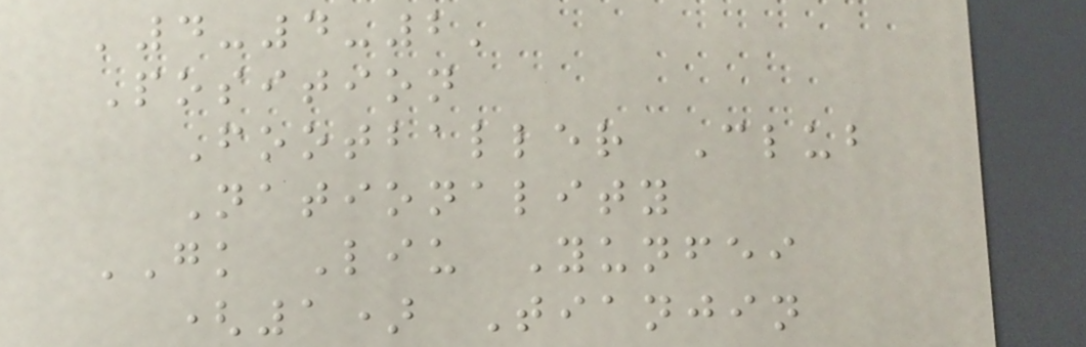'4-4-2'
Position
Footballer Club
Nationality
GK Liu Yunfei
(1) Tianjin
